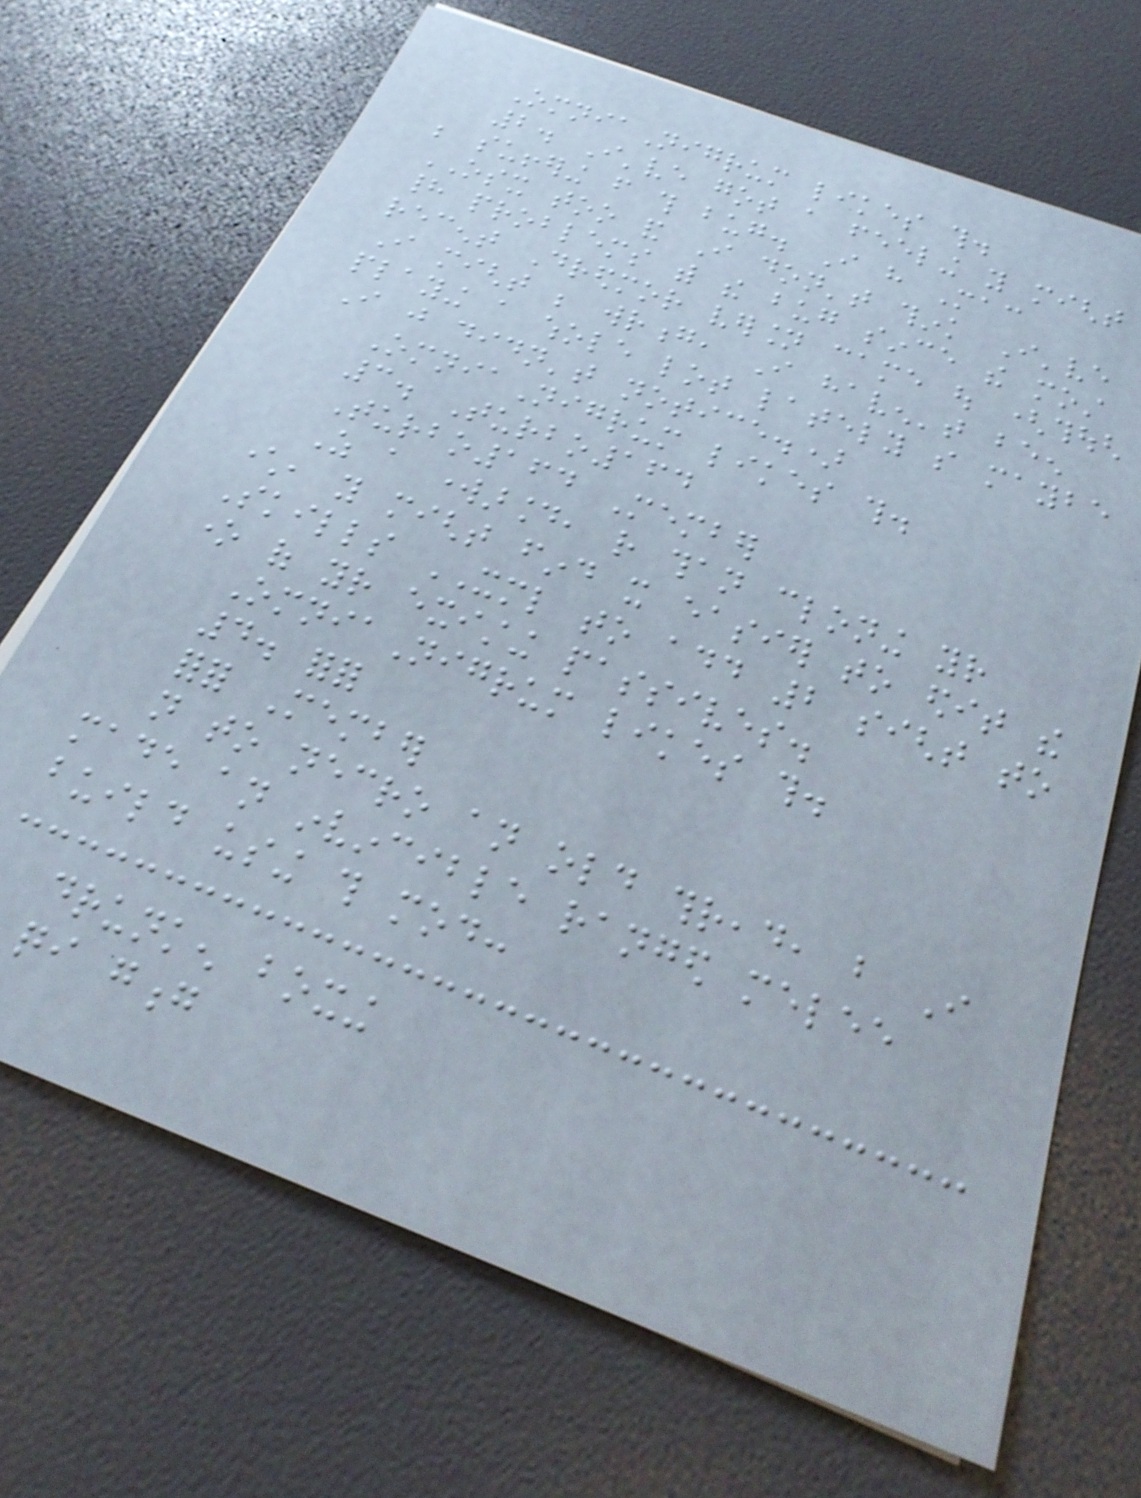OmniaNigrum likes this.
2. I've got a feeling you might
be suffering from this bug. I have Mac
OSX too and I don't think I've
had problems with the bug since the most
recent Dredmor version came out (though
I might be wrong, I haven't been
playing a whole lot lately so maybe
I just didn't notice.)
OmniaNigrum likes this.
3. Turbo164
Turbo164 Member
As a workaround, rather than cloning your
character, you might find it easier to edit the
Skills XML to add 2 sight to
one of your existing passives.
OmniaNigrum likes this.
4. forfor
forfor Member
not to necro an old thread, but I
made an invincible ranged melee
build using this mod:
drunken boxing
qi gong
